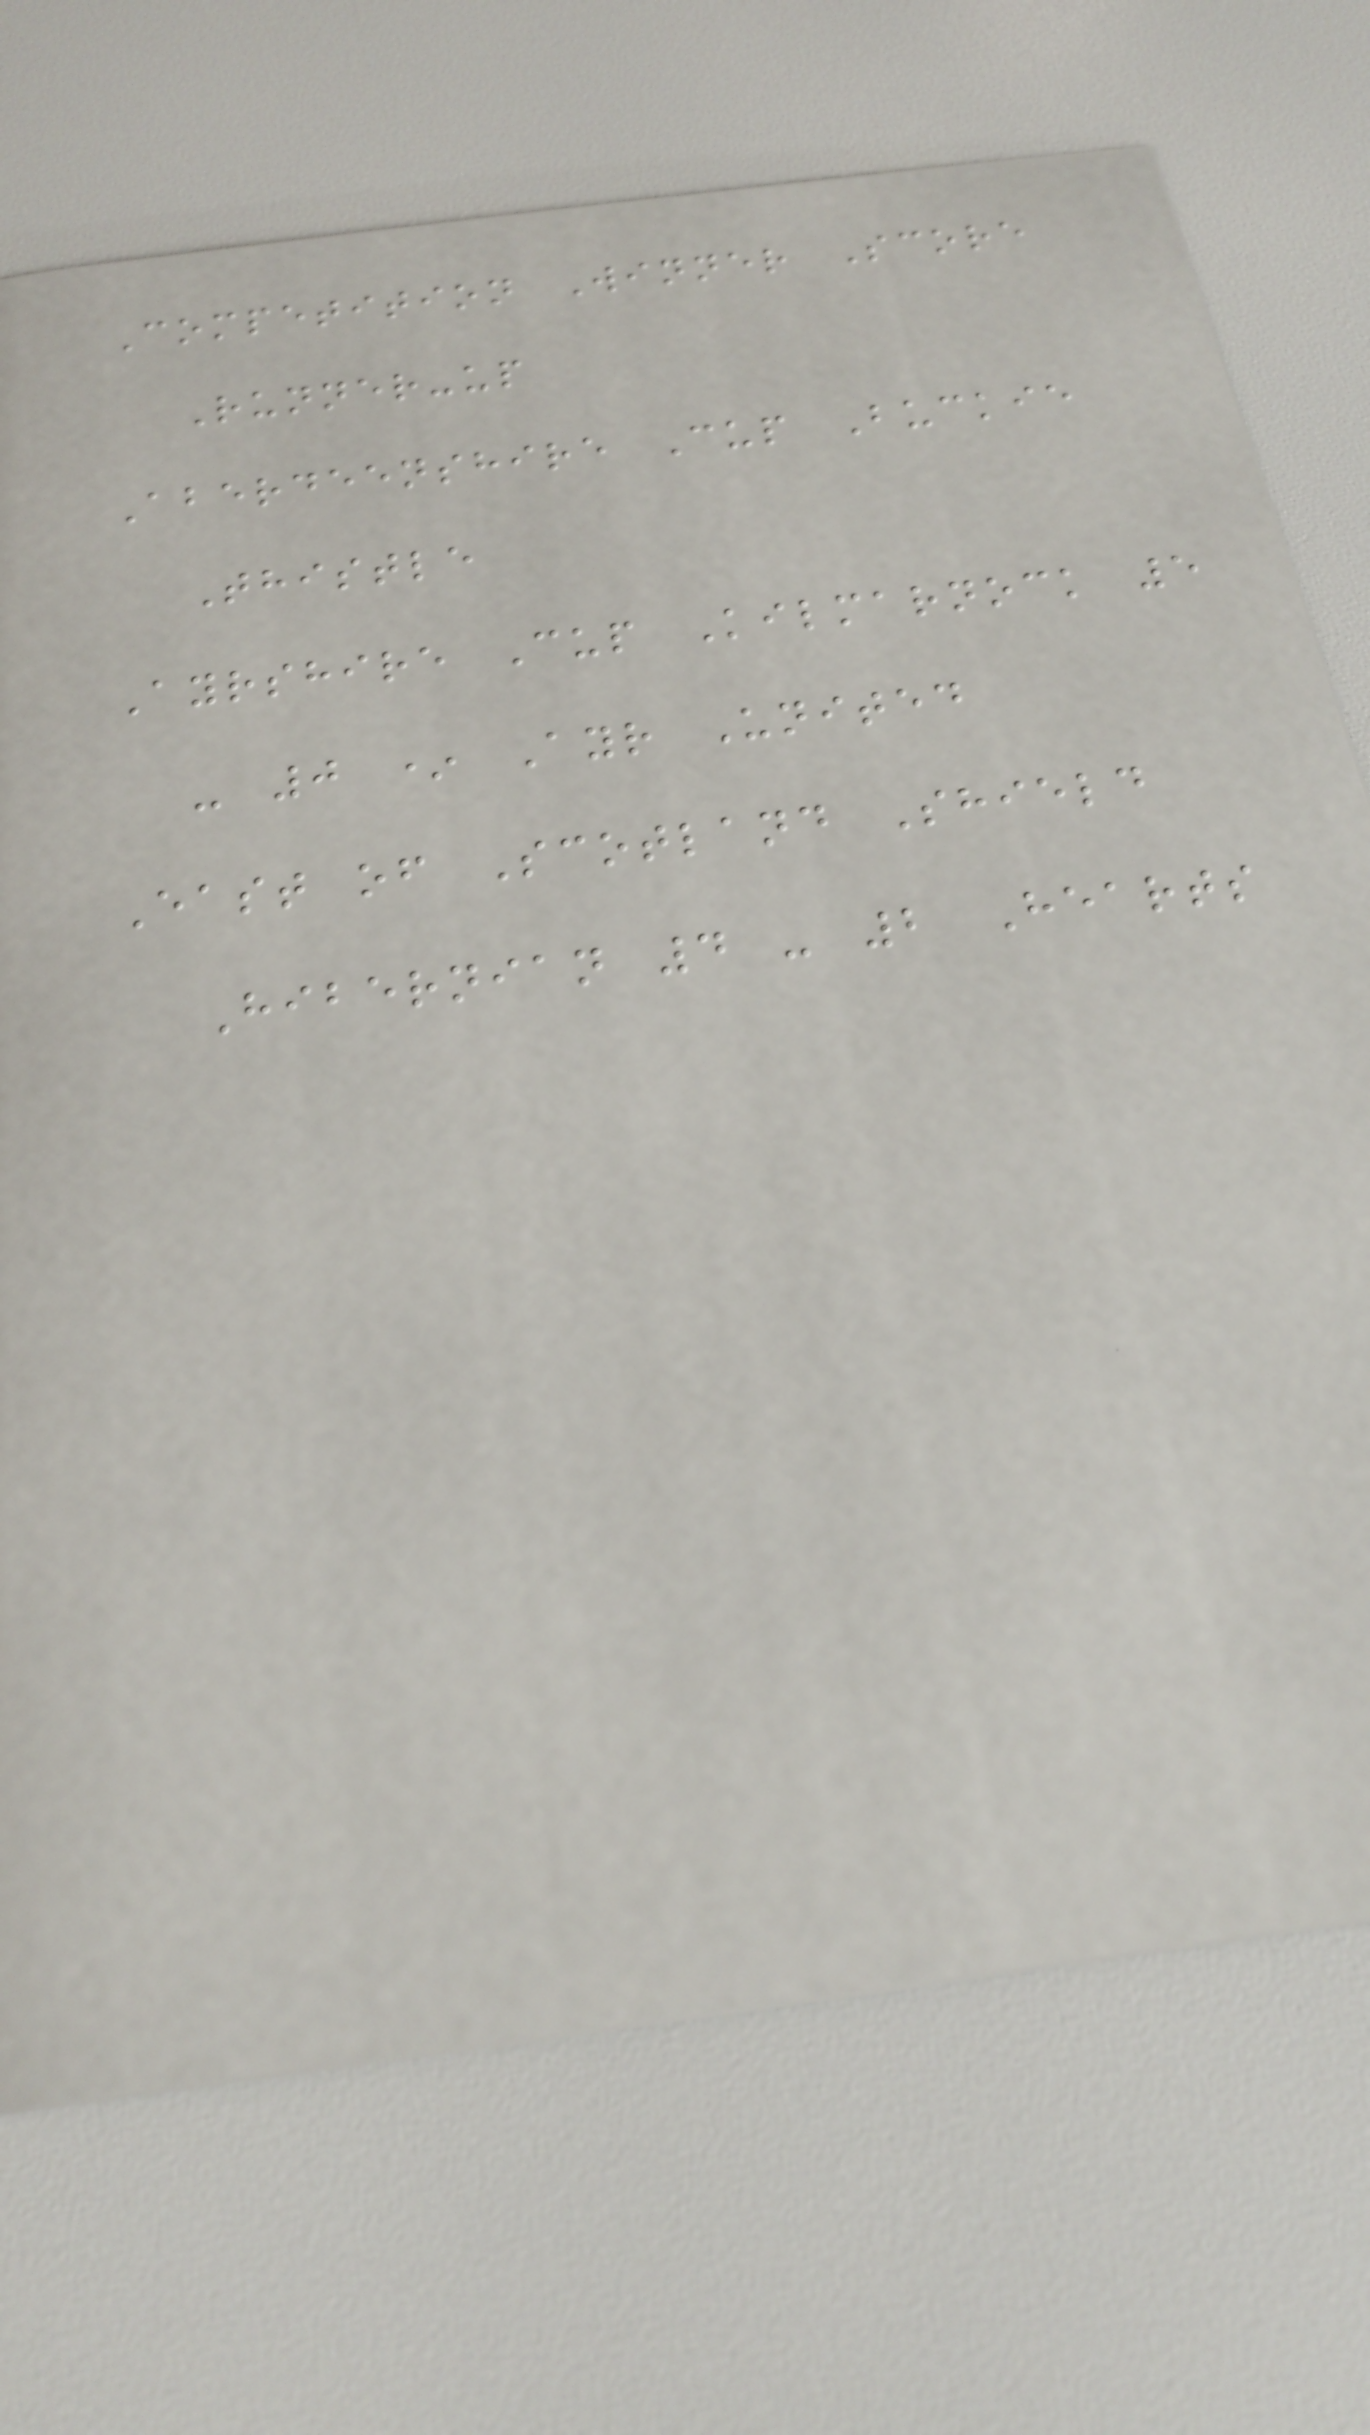Competition Winner Score
Runner-up
Aberdeenshire Cup Buckie
Thistle
Ayrshire Cup Kilmarnock 5
- 0 * Ayr United
East of Scotland Shield
Hibernian 4 - 2 Hearts
